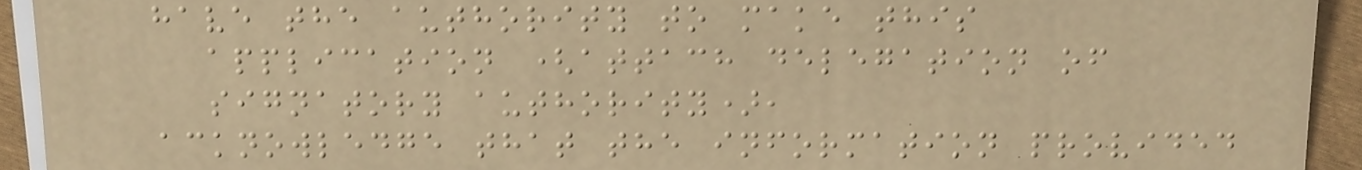have the authority to make this
application (attach delegation of
signatory authority),
acknowledge that the information provided
